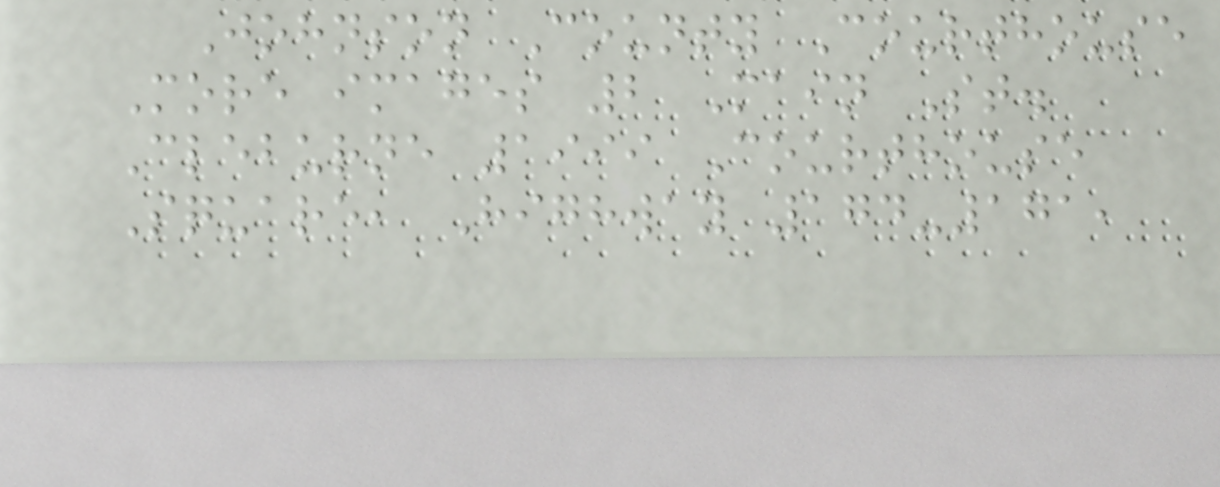Johnson County Courthouse
More images 2 Main St.
Cleburne 1999 Courthouse
Square, Highway 174-171,
